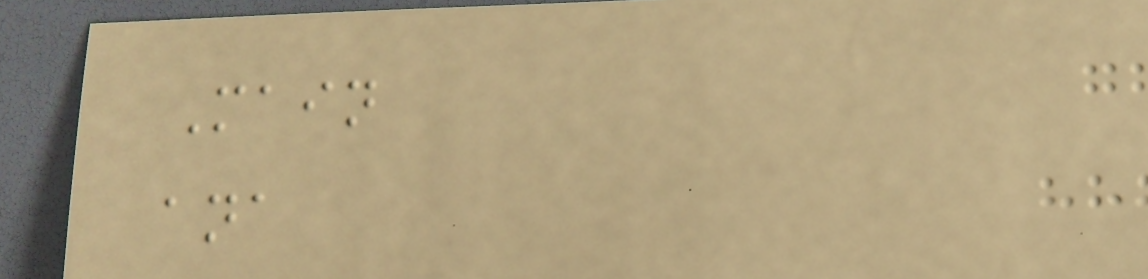Main
ana
